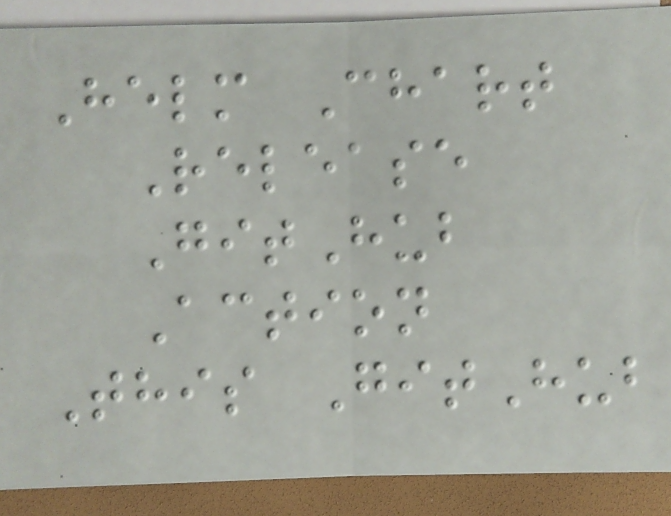Helm Chart
Release
GitHub
Action
This GitHub
